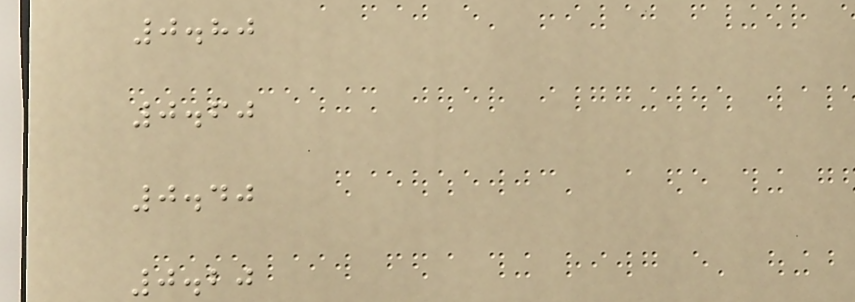0.80
0.60
0.40
0.20
